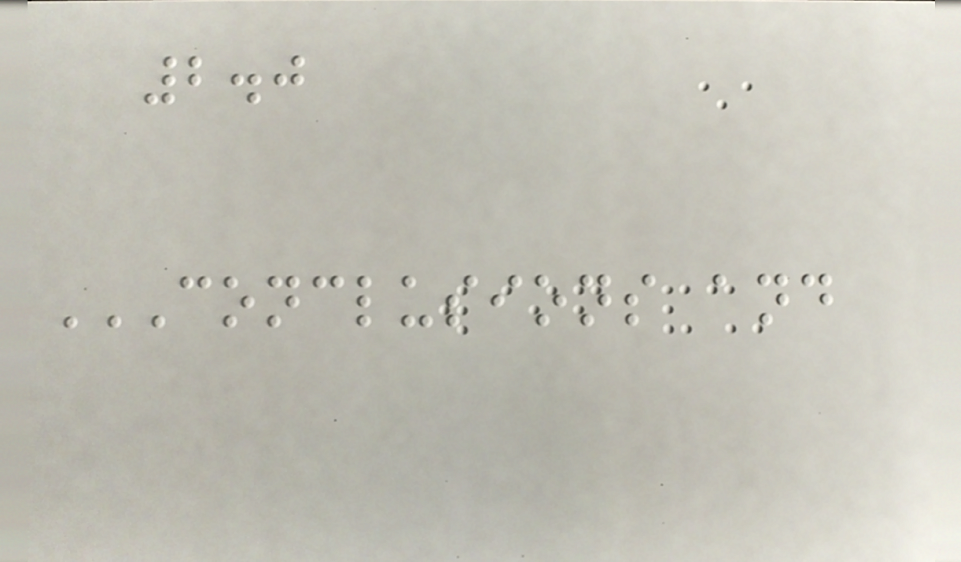2.0
CONCLUSIONS AND
